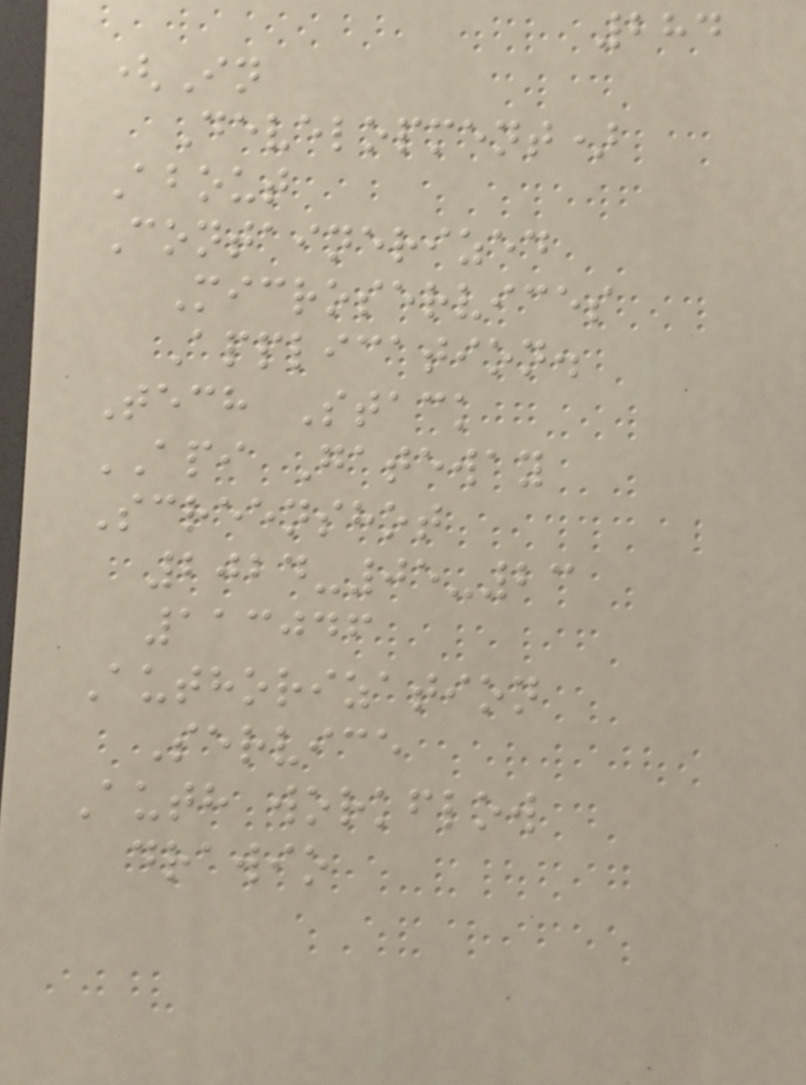284
(In
Development)
About
Containerized
Microservices
Application.
Tech Stack
API Gateway
Screenshot
2024-05-23
113046
Authorization
Service
Auth workflow
drawio
